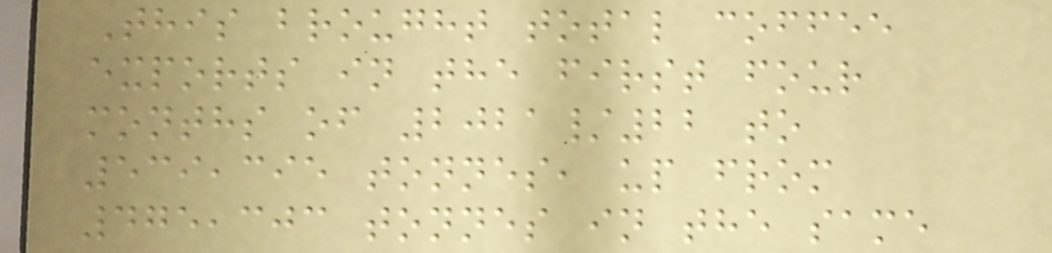This brought total coffee
exports in the first four
months of 2021/22 to
539,395 tonnes, up from
475,303 tonnes in the same
